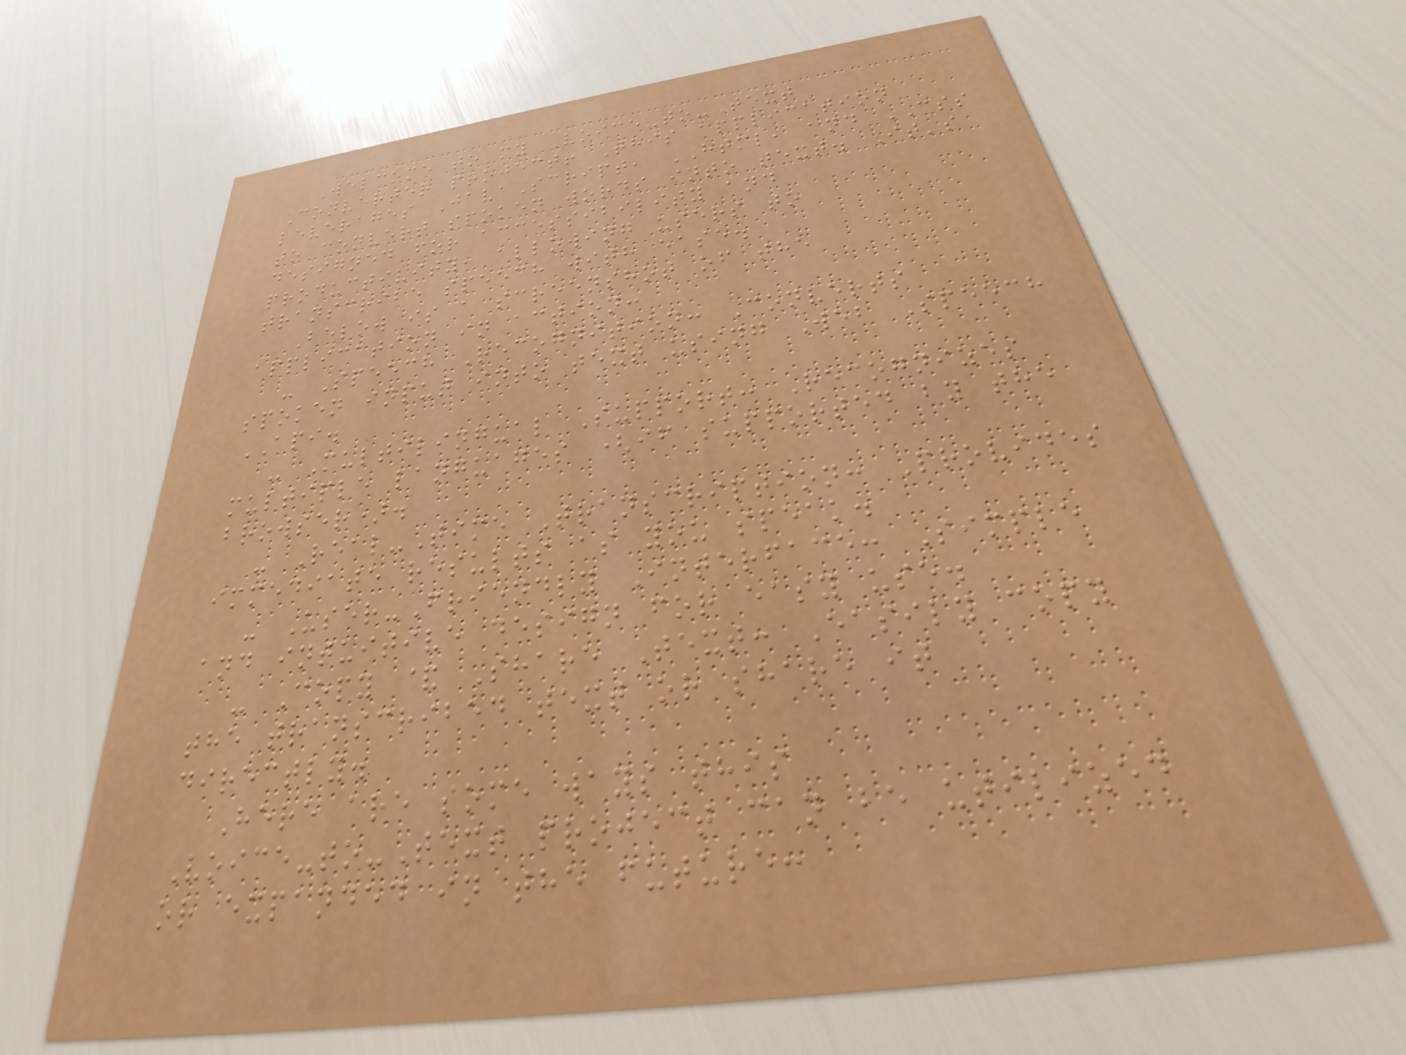Welcome to my Voice-to-Text
Converter project! This application
leverages JavaScript, HTML, and CSS
to convert spoken words into text. It's
designed for accessibility and
productivity, allowing users to
transcribe speech with ease.
Below is a screenshot of the
application in action:
- Speech Recognition: Converts
spoken input into text using Web Speech
API.
- Multilingual Support: Recognizes
multiple languages (if supported by the
browser).
- Real-Time Transcription: Provides
immediate results as you speak.
- User-Friendly Interface: Simple
and intuitive design for easy use.
- Copy & Share Text: Easily copy
the transcribed text or share it
directly.
Here are some ways this
Voice-to-Text project can be utilized
or expanded in the future:
